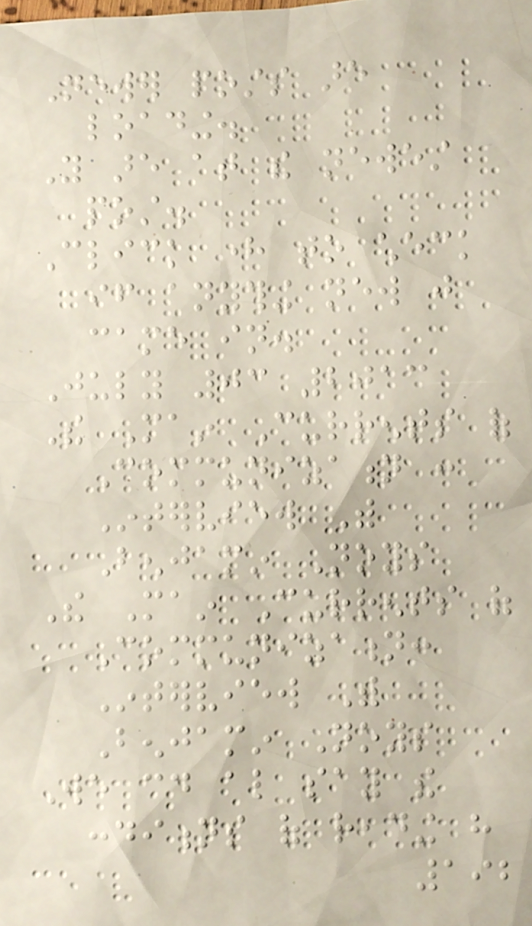Newer posts are
loading.
You are at the newest
post.
Click here to check
if anything new just
came in.
July 03 2013
The Main Currents of
Communization :
Interview With
Benjamin Noys
The Main Currents of
Communization:
Interview With
Benjamin Noys
We could also say the
conditions of reading have
192
